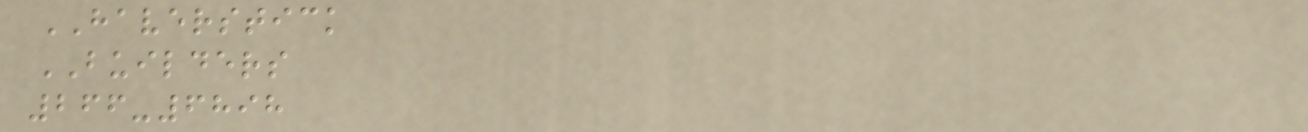HAVERSTICK
BUILDERS
266-6898
